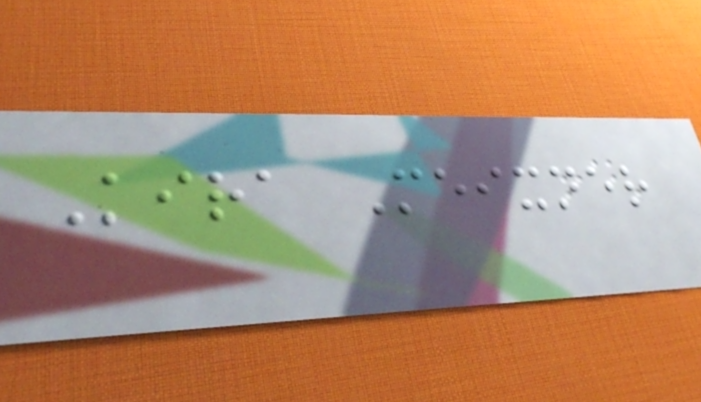Kira Meixner
